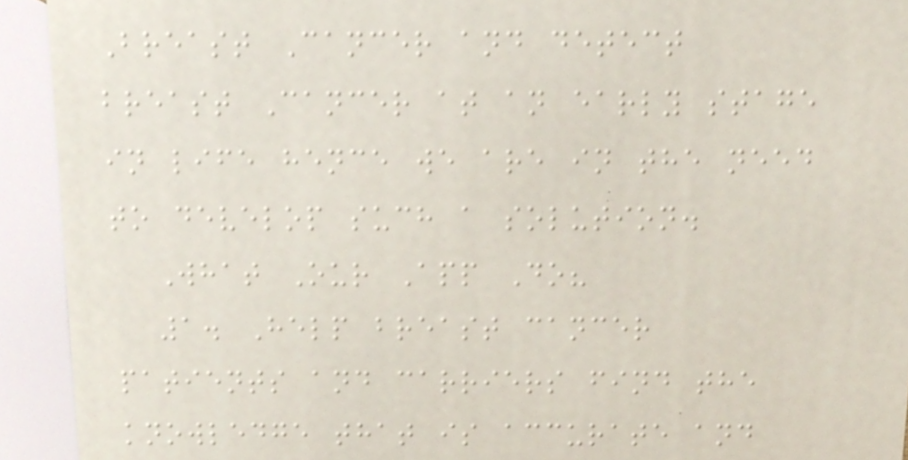Breast Cancer and detect
breast Cancer at an early stage
in life hence we are in the need
to develop such a solution.
What Our App Do?
1. Help breast cancer
patients and carriers find the
knowledge that is accurate and
